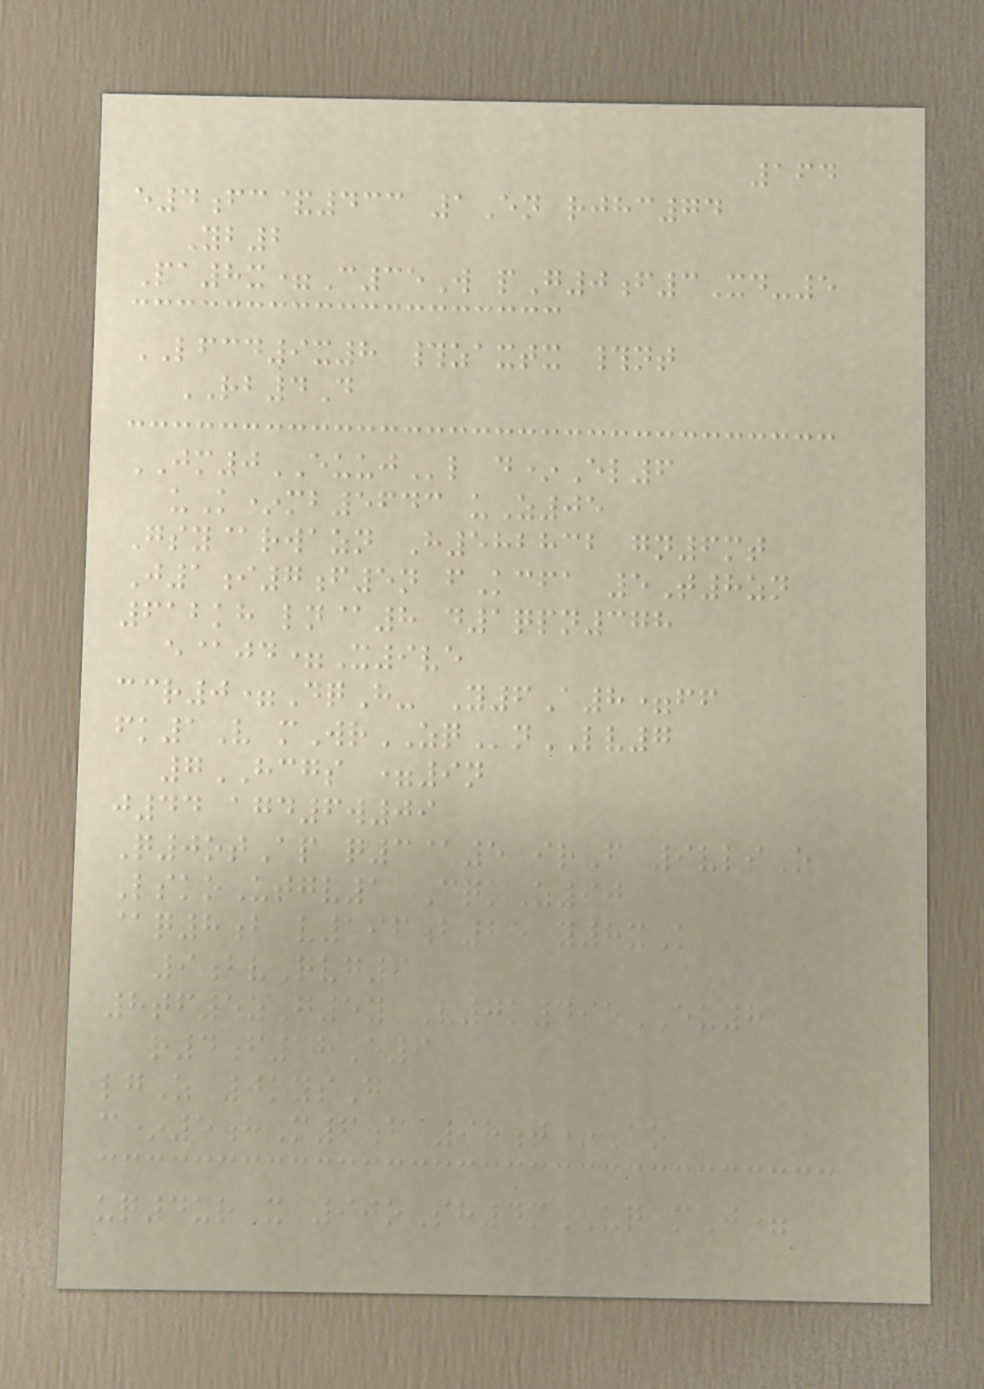164
e4fc&433 1En rjhc74
Yb2
Pa8x=C35W pG0f3Xd-5
LFCD9x8 #zaxtx #nt
RB4D
JM0EUUJl d*El6
uK*mb5643 uZ05
Gsy@rwazn H582832 gn6mt
J1i7f5n fKcfa 5T8zn
612kh ln@8 d1qpn378
e@jd=X9ve
ccr0=DqH- Y6A8=ff
fk1V mWrZQnLV7
7HCGS =9n
j44 agd6w09
Q0otAp q3@5 irF 9vlsO
LskoUtgv1 MqkZ90
@q8b v196b65 y8xK
9bvQvg9
8tf5zG5y V0k495EU8
r4f18E9
lgZ 0kysG
c*5hM6f 98j*Ao
uq4urX 90oSh4mUQ mJ=
